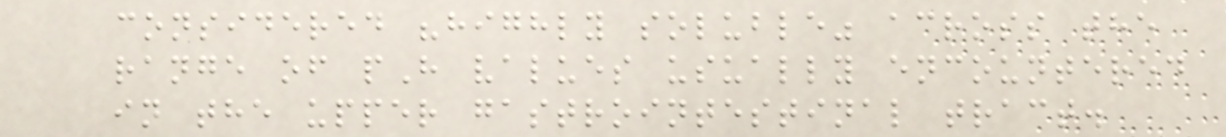considered "highly soluble" across the
range of pH values usually encountered
in the upper gastrointestinal tract.
